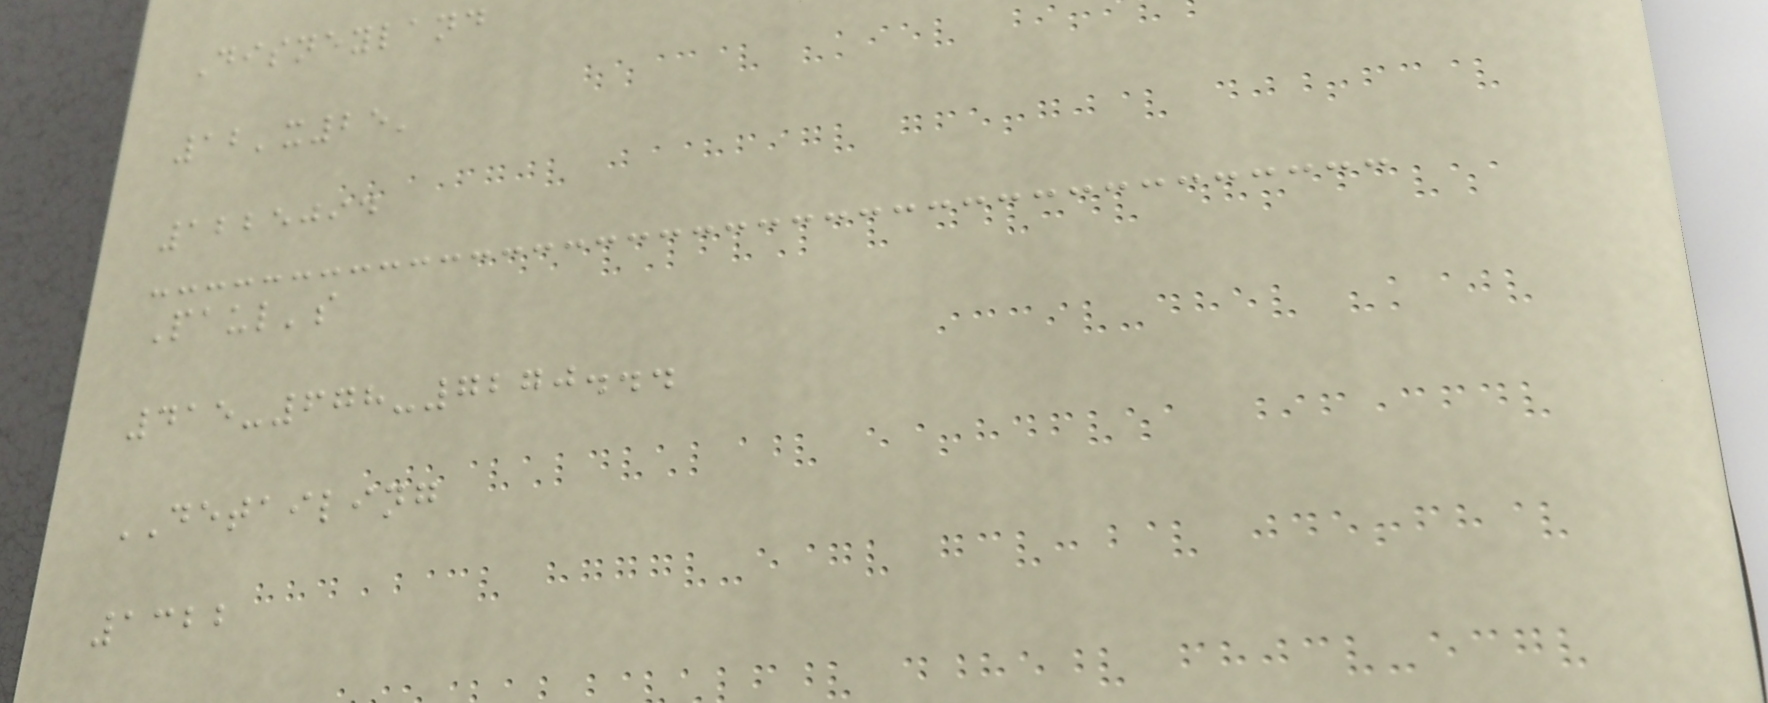Disneyland
12'x25'
1225094
Paul's
415-678-7270...
DETAILING
1322
